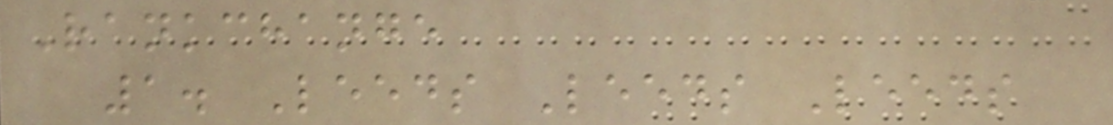Rankchange
1. Leeds Leeds Leeds
